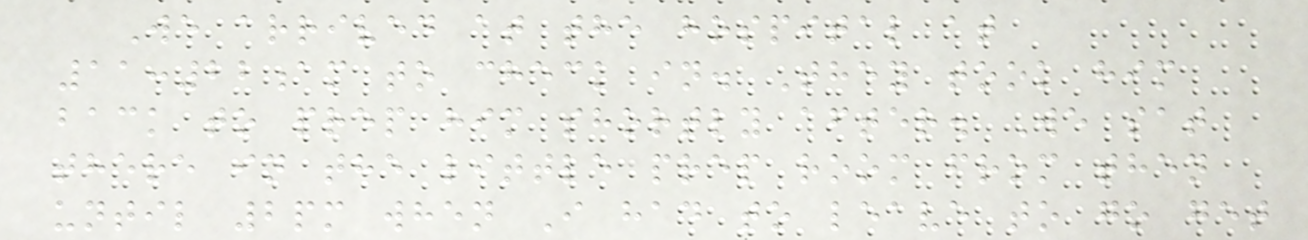We arrived at the hospital at
11:22am to check in. They took him
back to prep him shortly after. We sat
there in the little prep room from then
until 2pm when I had to leave to go get
